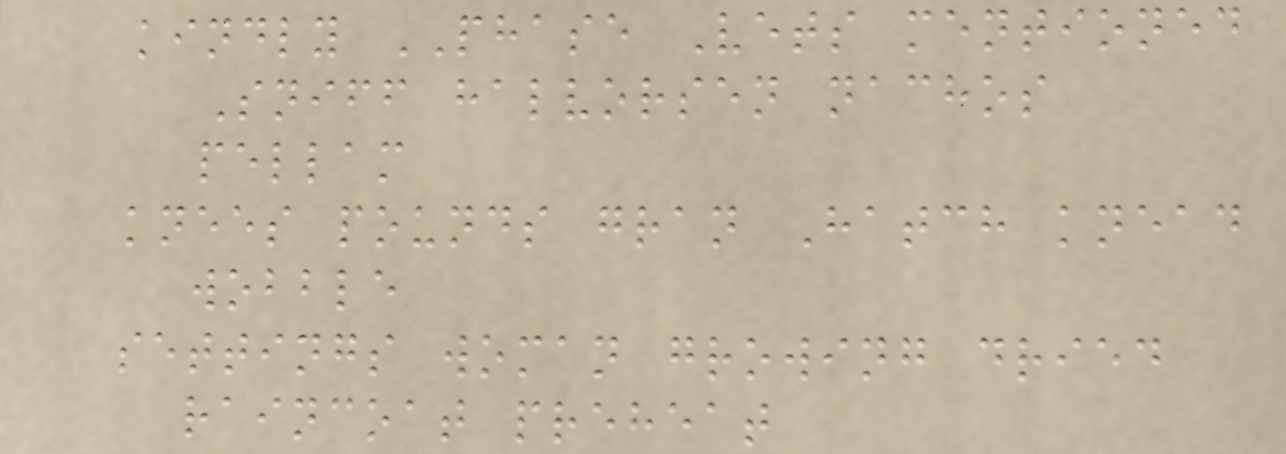kindly PHASE Vets mentioned
Sniff halvorsen nachos
pellam
knees pounds gran Hatch knead
wobble
settings woman growing dried
raincoat preheat
